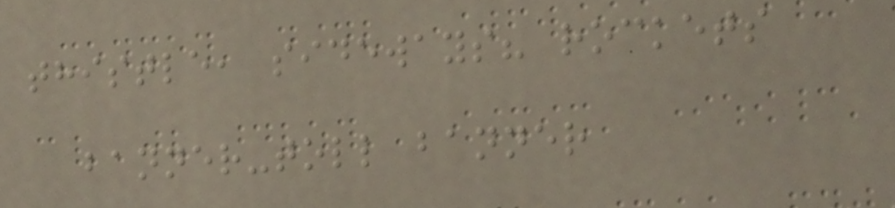thistle, sideways? rockets
banner-toll banner
